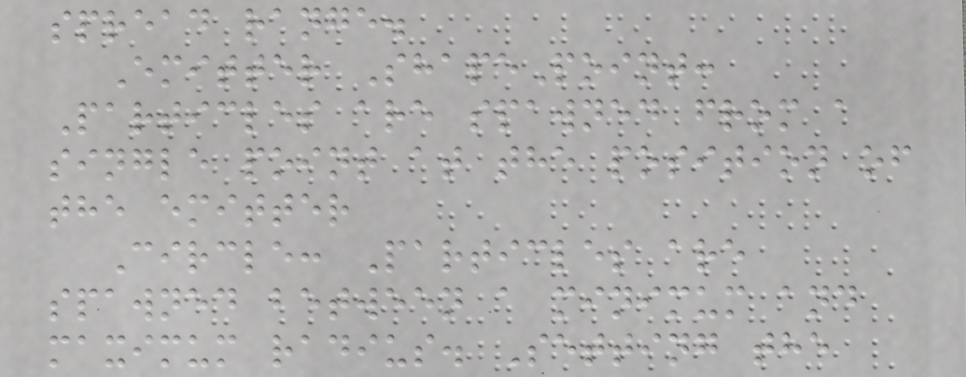spread range.
Emitter ShapePoint:
Particles are spawned from a
single point at the position of
the emitter
Circle: Particles are
spawned between a minimum and
maximum radius. Setting the
